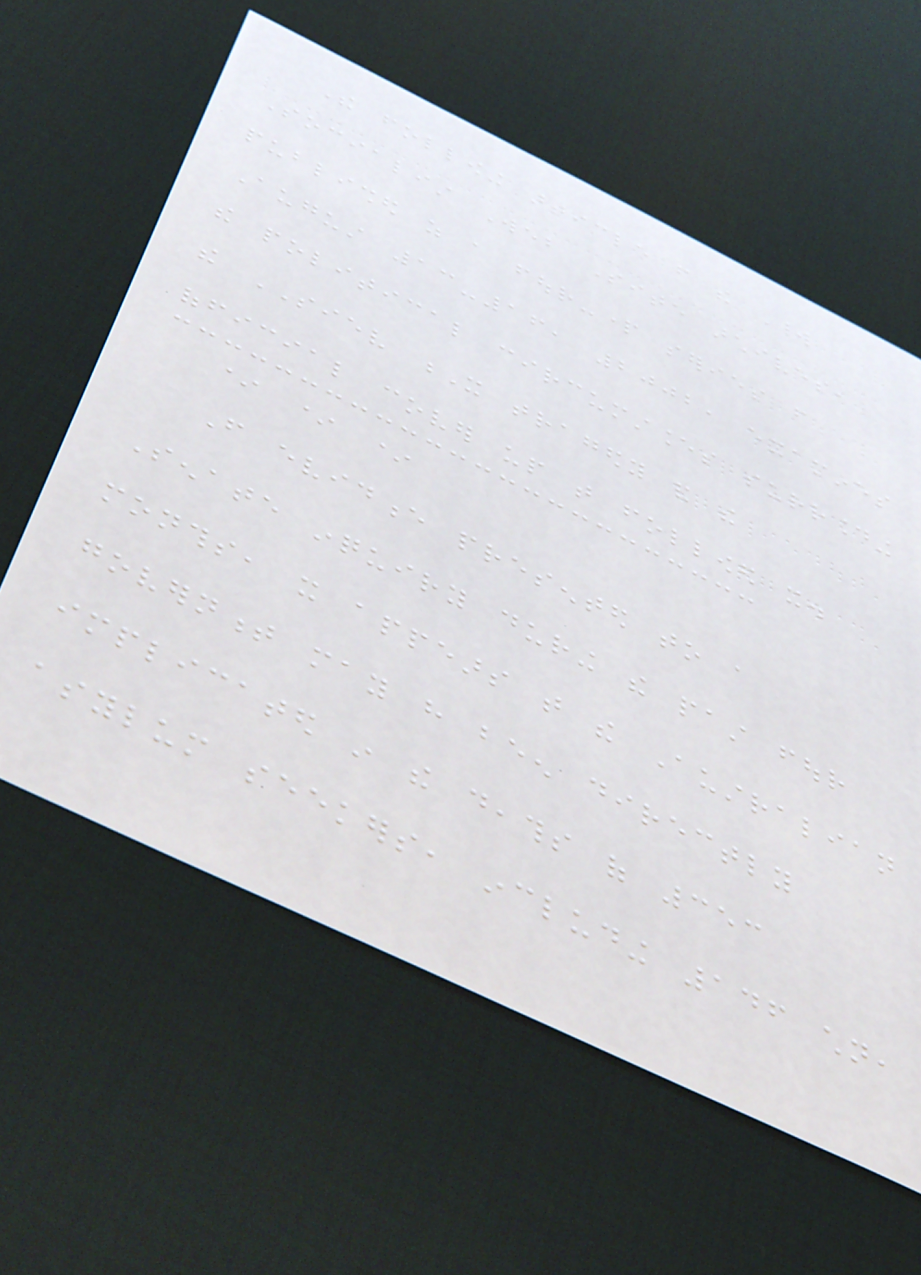The following article from the World
Socialist Web Site archives,
published as a four-part series from
August 13-16, 2002, examines
the political circumstances surrounding
the SIEV X tragedy and the
official cover up that followed it.
* * *
From evidence presented to a
Senate inquiry during the past four
months, it appears that the Australian
government may have been directly
implicated in the deaths of 353
asylum seekers, including 146 children,
